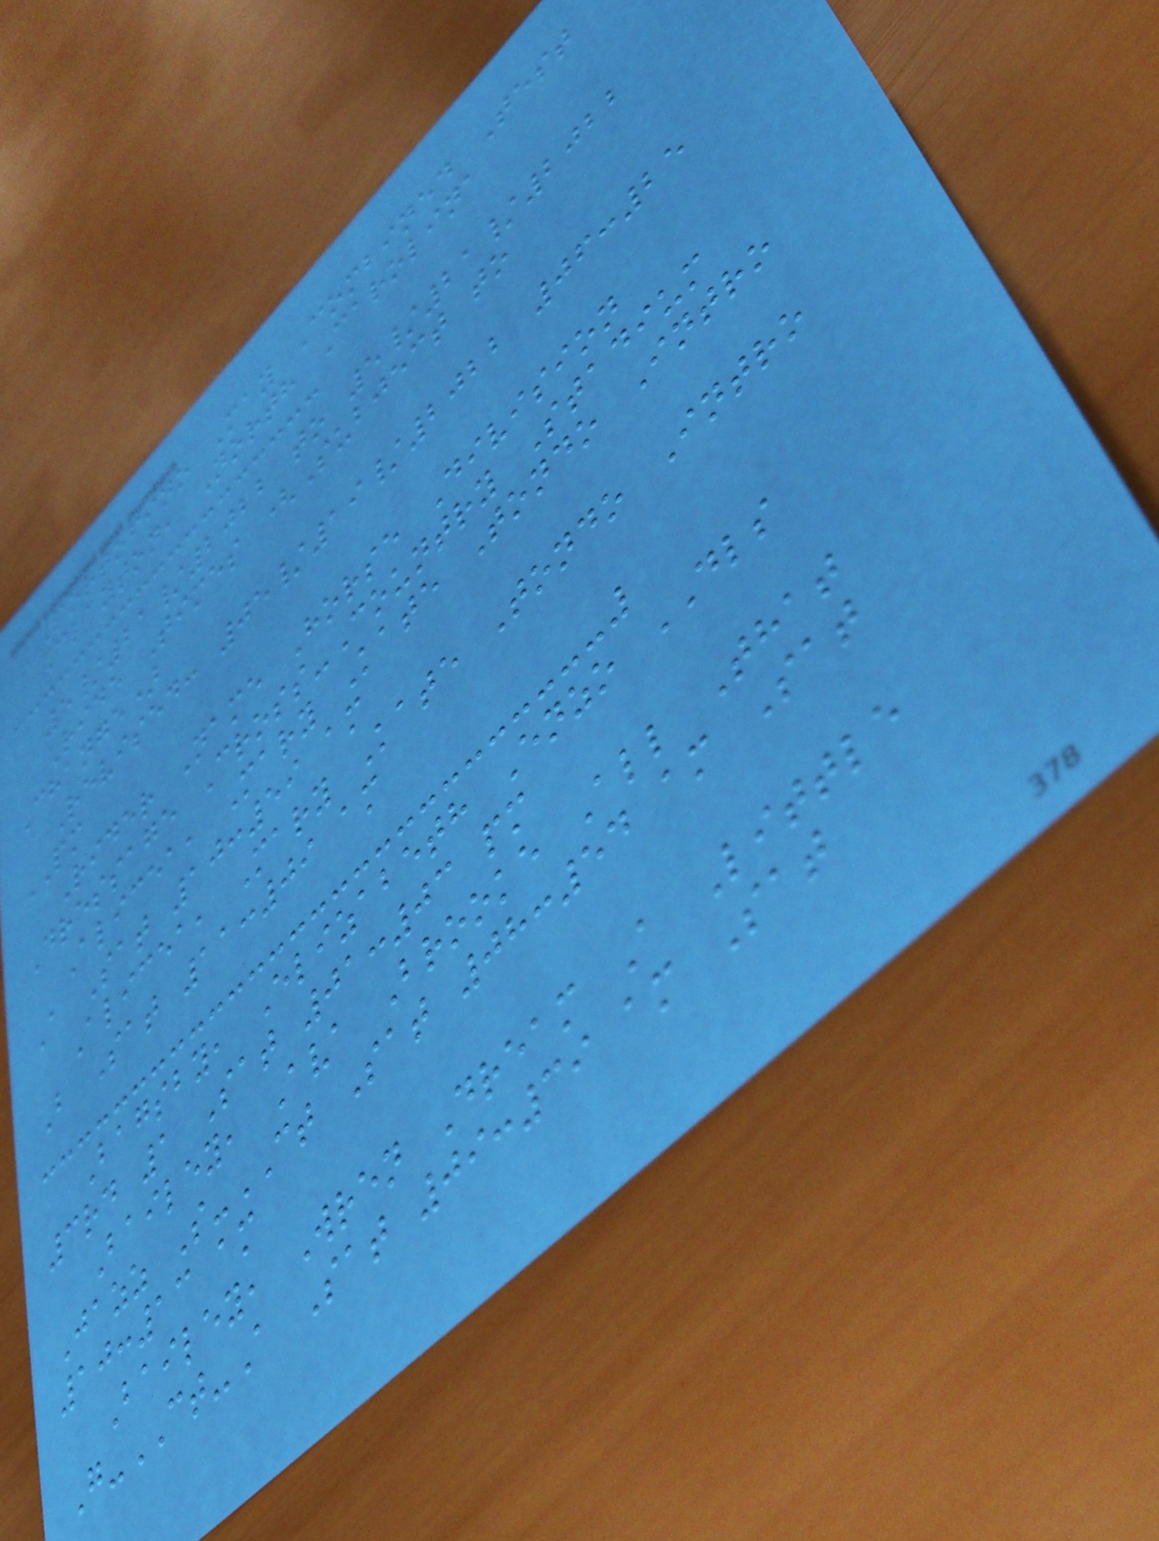Portofino May Combined Test
Clayton, North Carolina
5/21/2022 to 5/21/2022
Ride Times (Subject to
Change)
Revised: 05/19/2022 06:25
PM
Rider Name Horse Division
Dressage Cross-Country Stadium
Alicea, Mary Kate Tondo Intro
A Sat 10:59 am
Alicea, Mary Kate Tondo Intro
B Sat 11:09 am
Bagsby, Elizabeth Enzo DLS
3rd 1 Sat 01:03 pm
Bailey, Ava Brooke All That
Jazz S-CT Sat 08:54 am Sat
10:13 am
Bailey, Wren Dream A Little
G-CT-A Sat 09:39 am Sat
